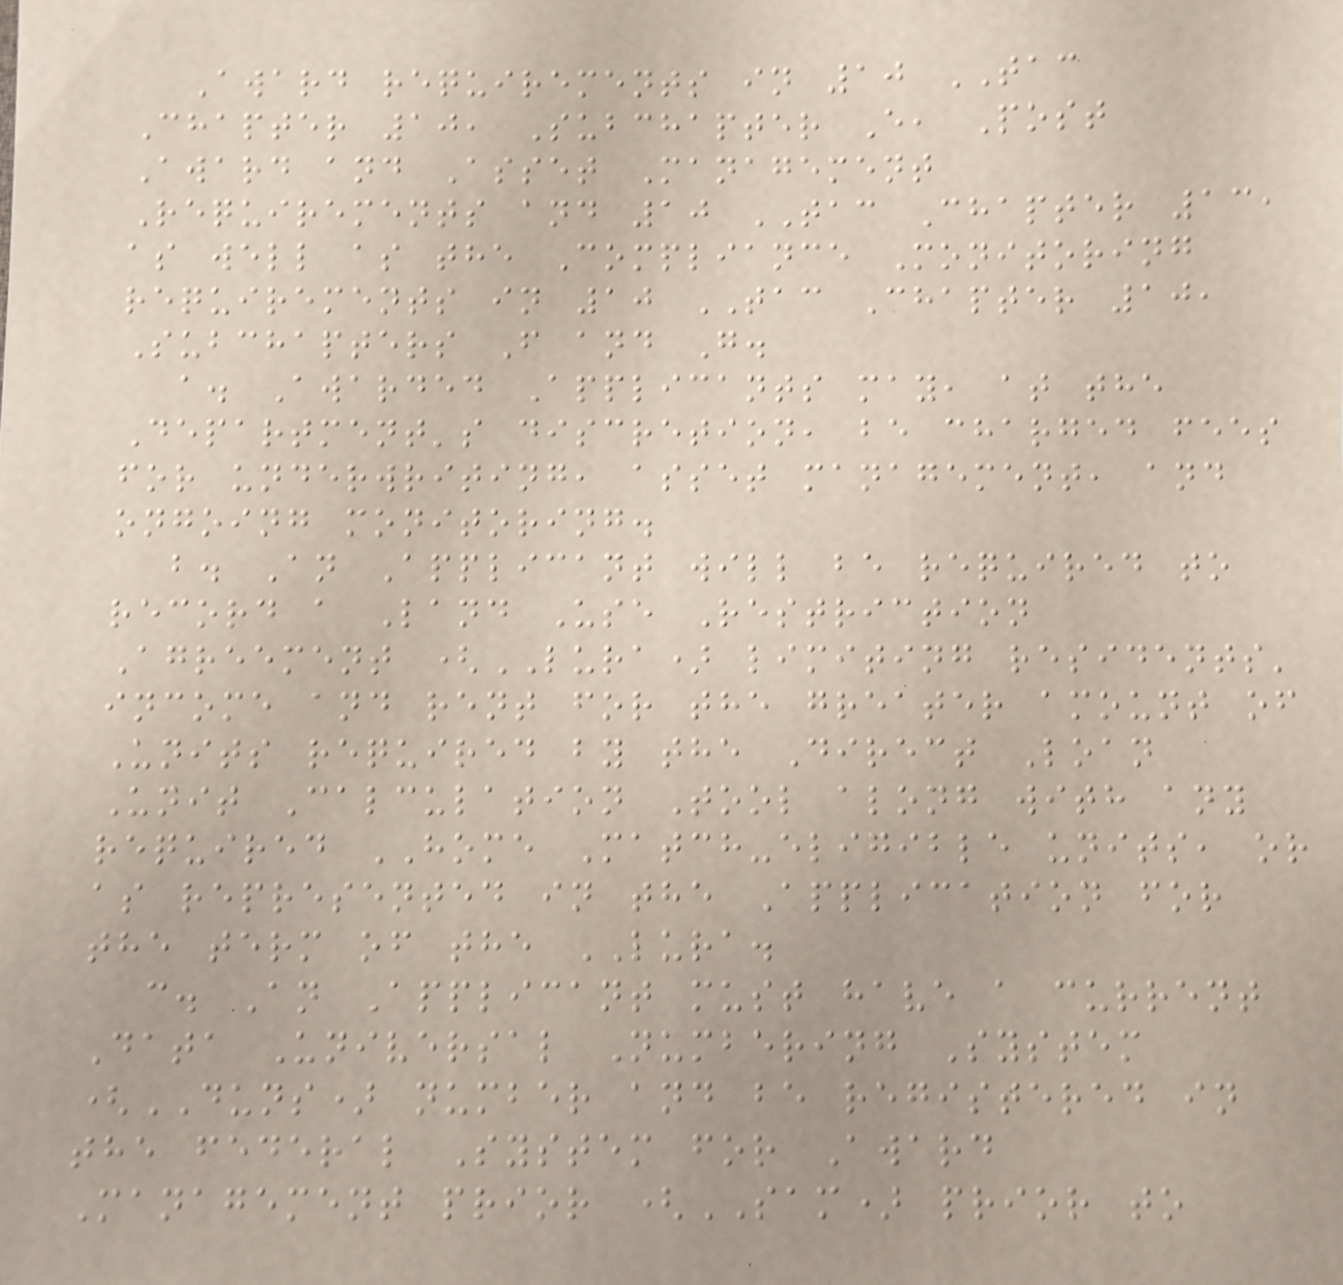Award requirements in 10 TAC
Chapter 10, Subchapter E, Post
Award and Asset Management
Requirements and 10 TAC Chapter 13,
as well as the Compliance Monitoring
requirements in 10 TAC Chapter 10,
Subchapters F and G.
a. Awarded Applicants may, at the
Department's discretion, be charged fees
for underwriting, asset management, and
ongoing monitoring.
b. An Applicant will be required to
record a Land Use Restriction
Agreement (LURA) limiting residents'
income and rent for the greater amount of
Units required by the Direct Loan
Unit Calculation Tool along with any
required HOME Match-eligible units, or
as represented in the Application for
the term of the LURA.
c. An Applicant must have a current
Data Universal Numbering System
(DUNS) number and be registered in
the federal System for Award
Management prior (SAM) prior to
